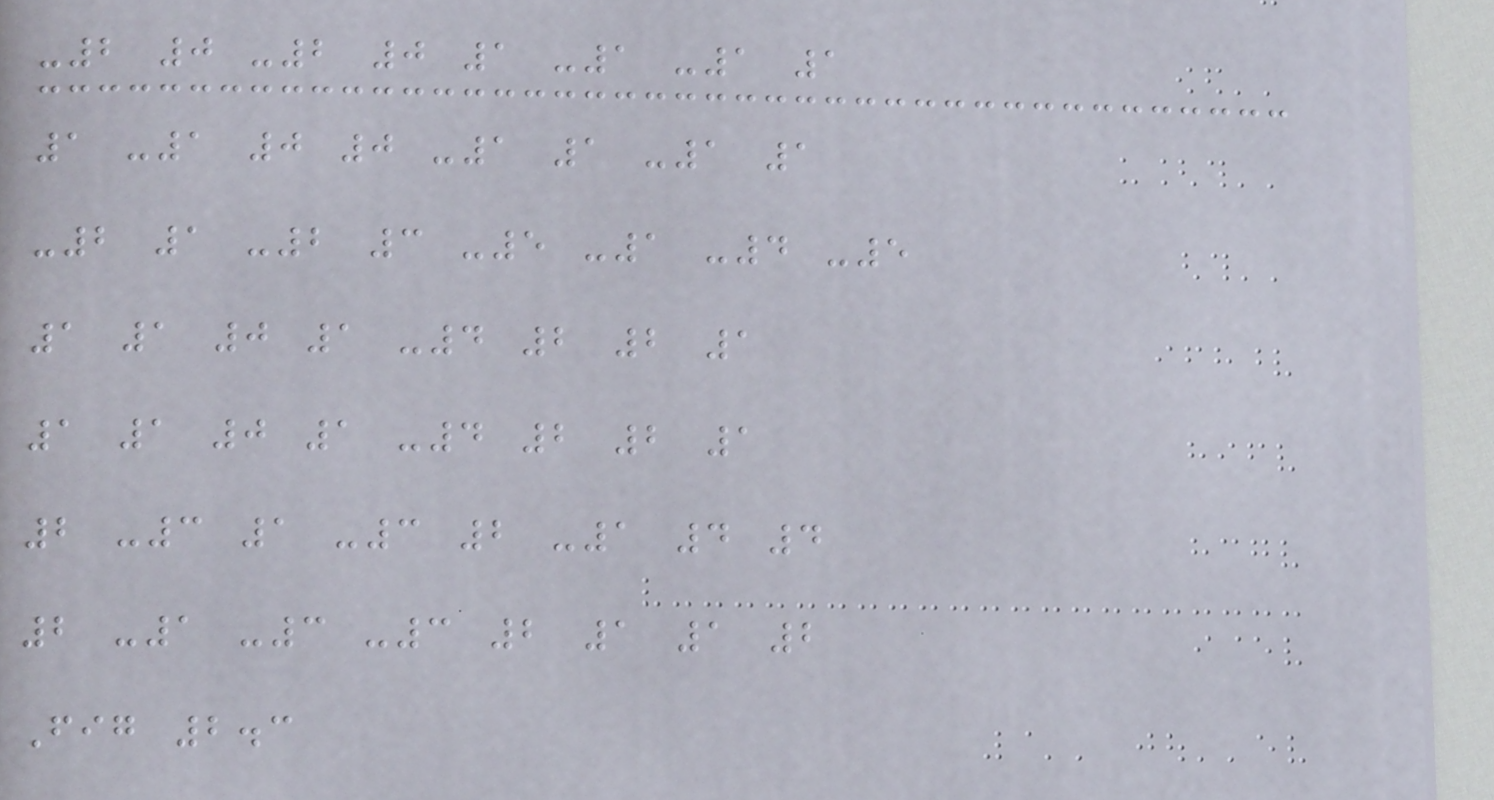-2 0 -2 0 1 -1 -1 1
1 -1 0 0 -1 1 -1 1
-2 1 -2 3 -5 -1 -4 -5
1 1 0 1 -4 2 2 1
1 1 0 1 -4 2 2 1
2 -3 1 -3 2 -1 4 4
2 -1 -3 -3 2 1 1 2
Fig 2.3
